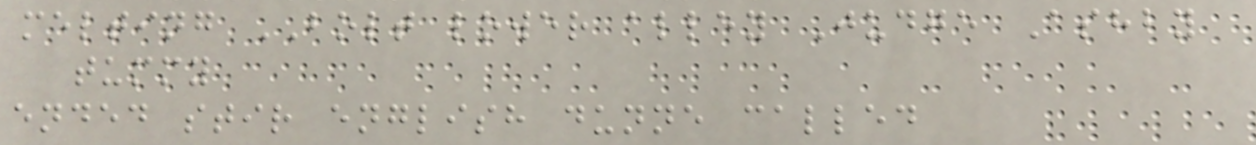melting BOLT lower alley Judge Ashby
tummy
ended stir english dunne called
